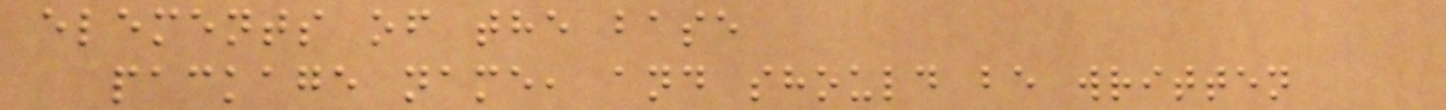elements of the base
package name, and should be written
